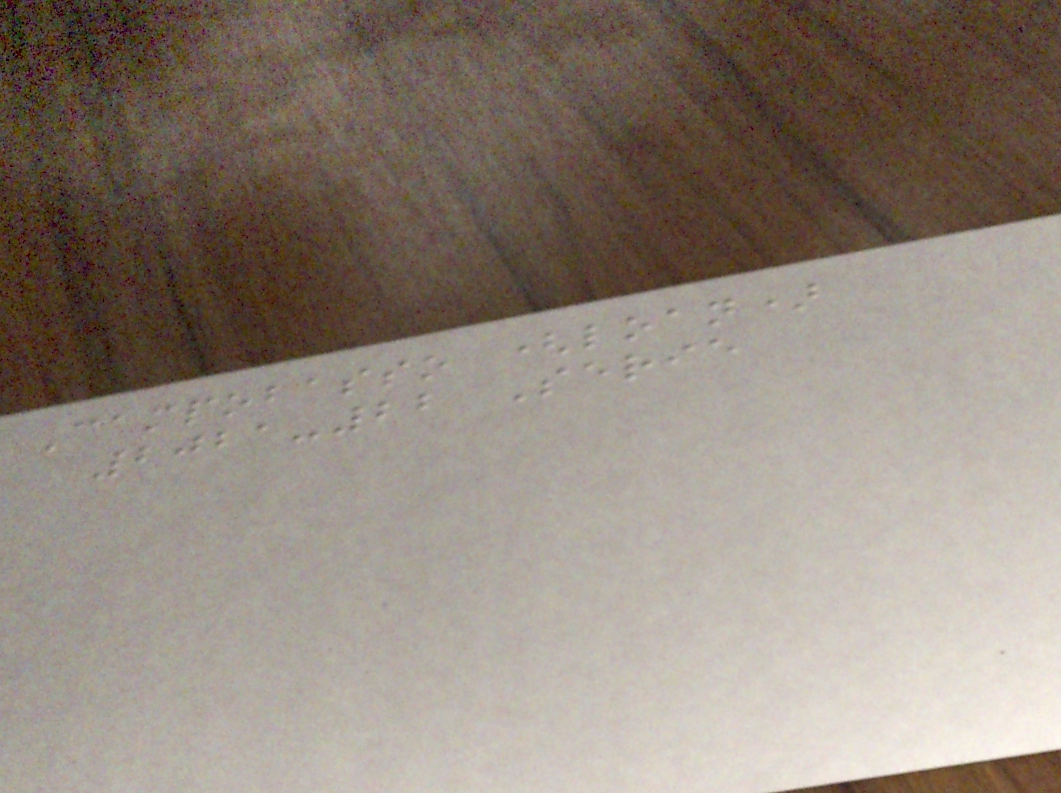Campobasso (loan)
2021-22 Serie
